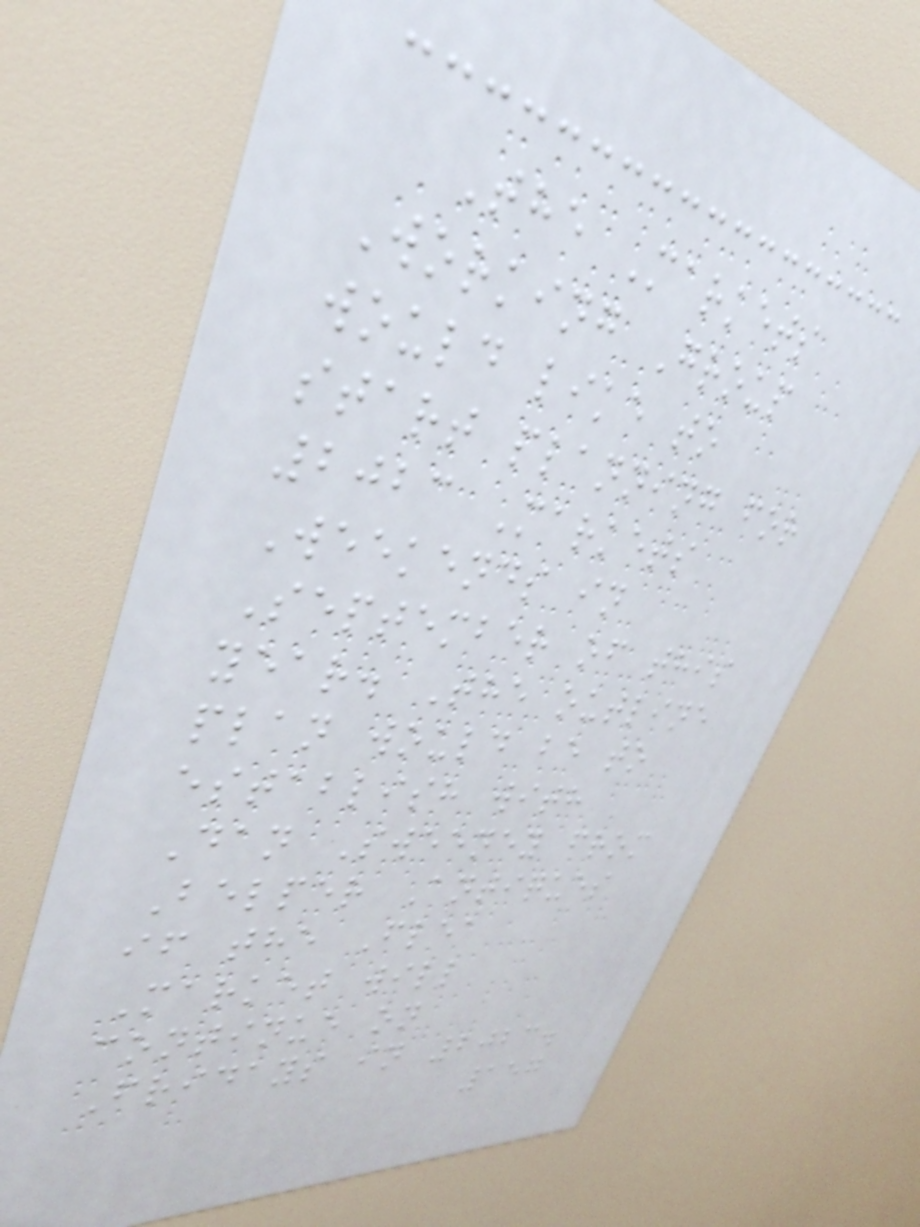The Markets
Working Group
would like to
start planning for
2023 Markets
Weekends in
September of this
year. The outline
plan would be to
establish with
Dan Sweeney from
Belper Antiques
if the Flea
Market will
continue on
Fridays in 2023.
157
